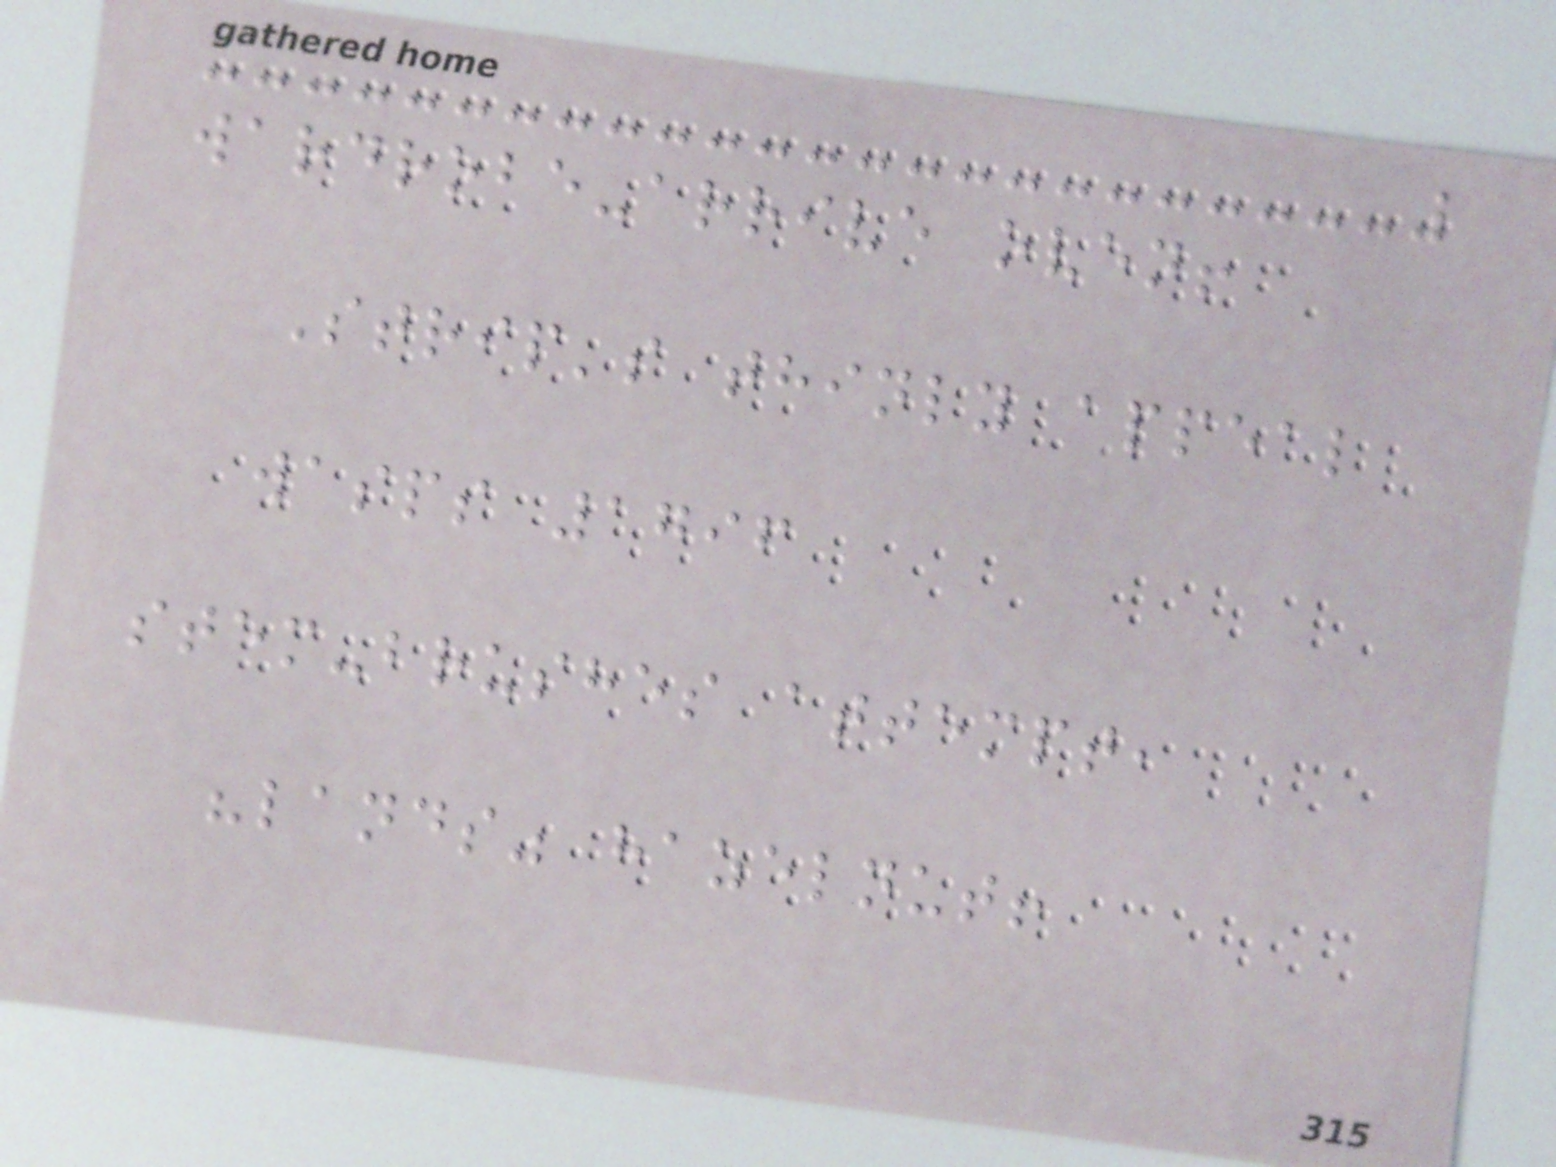wardrobe-arrive oven!
Strip's thinly appeal
wasps 1796
stem-brushes attempt,
"lands" hazelnut!
